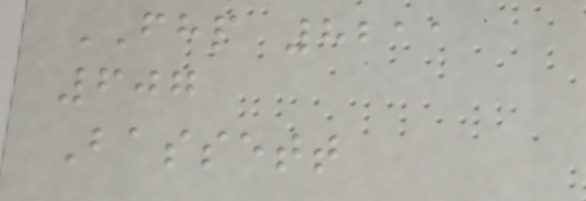FHP 8211
607
Bassett
